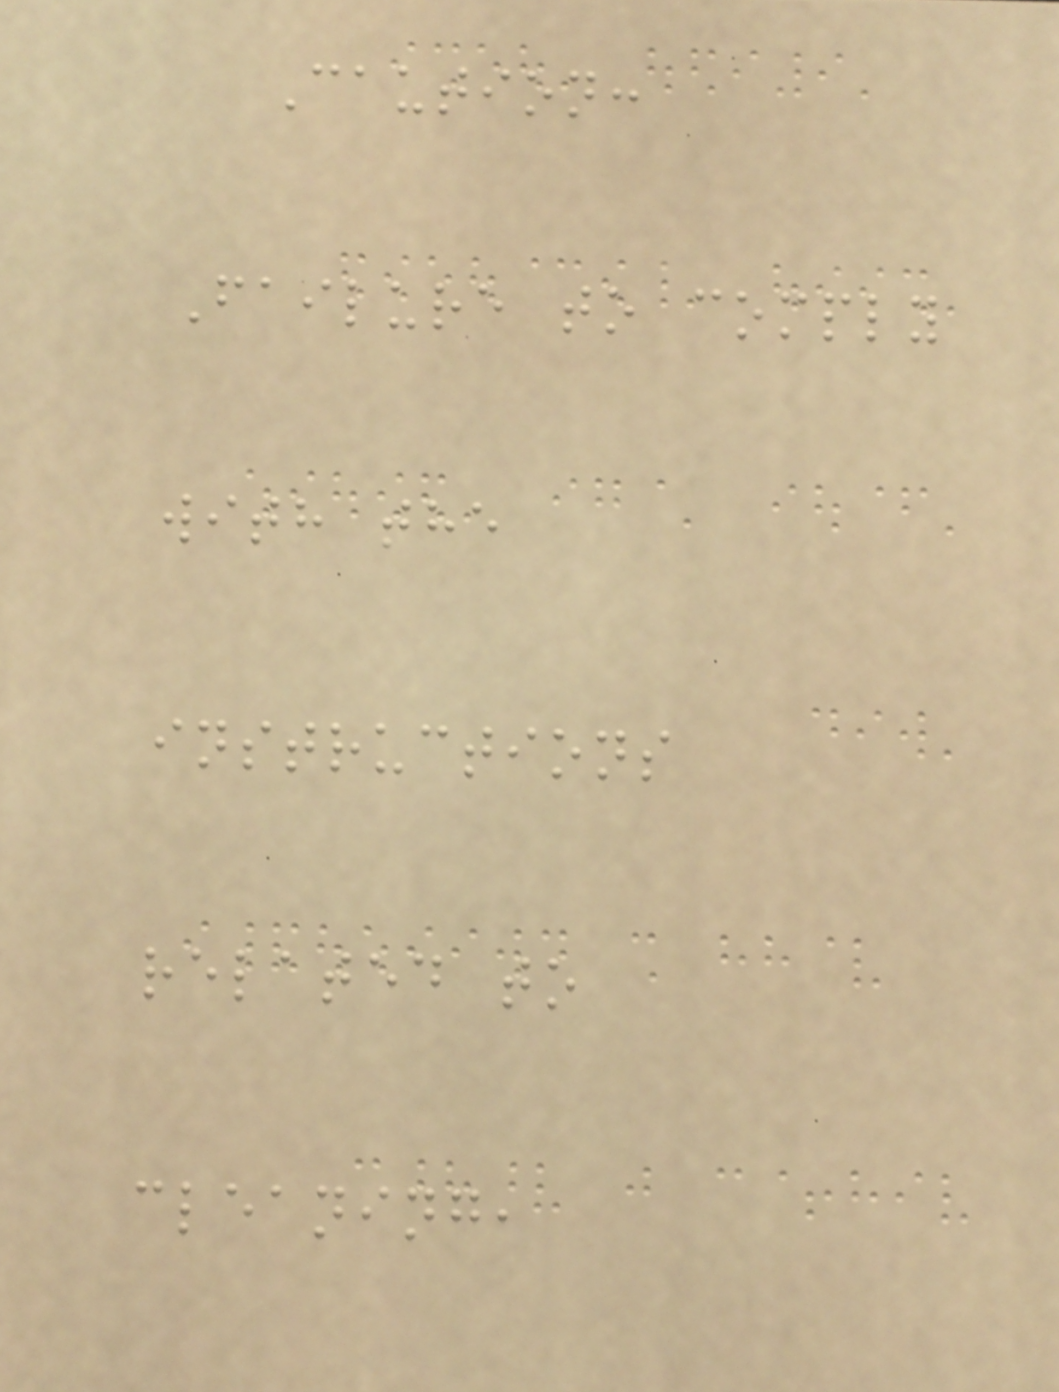Caution:
Failure to comply
with the
instructions
related to
cleaning,
